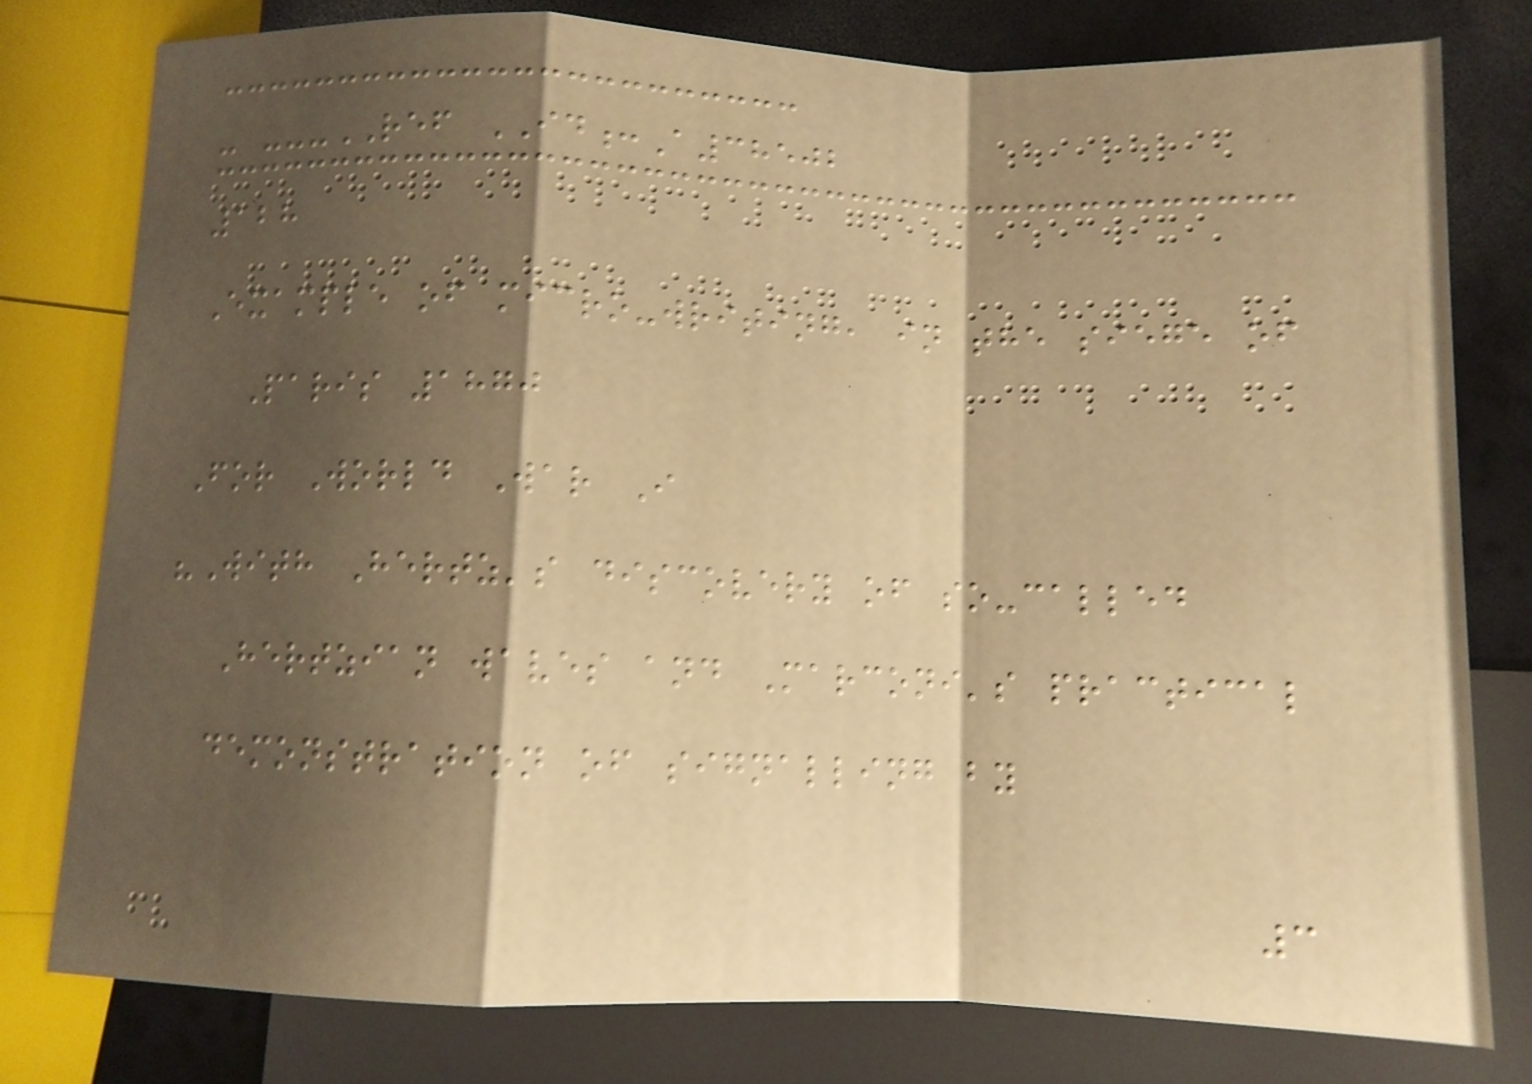- ---REF ID:A38502
128
Example of micro-writing, in the siege of
Paris 1870
For World War I
"With Hertz's discovery of so-called
Hertzian waves and Marconi's practical
demonstration of signalling by
3
